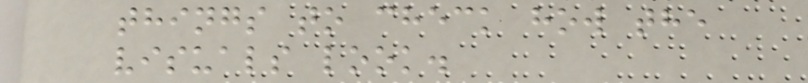things to check how the
visuals look.
